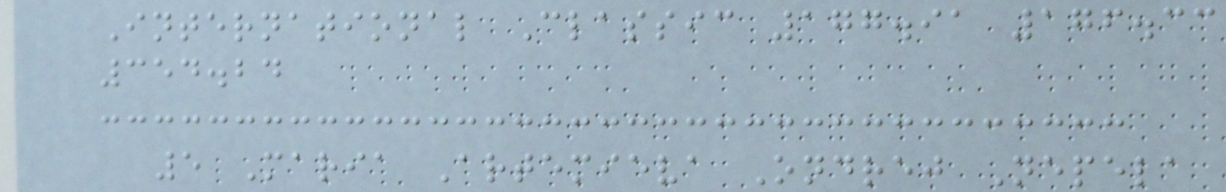International Classic 177.91 176.33
354.24
5 Maria Artemieva Ondrej Nepela
